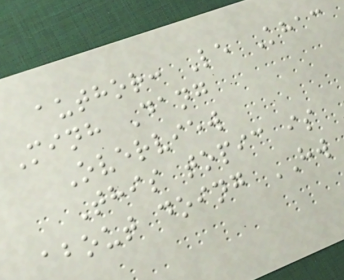author: Le Khac
Minh Dang
Overview
This topic is
about doing HW
